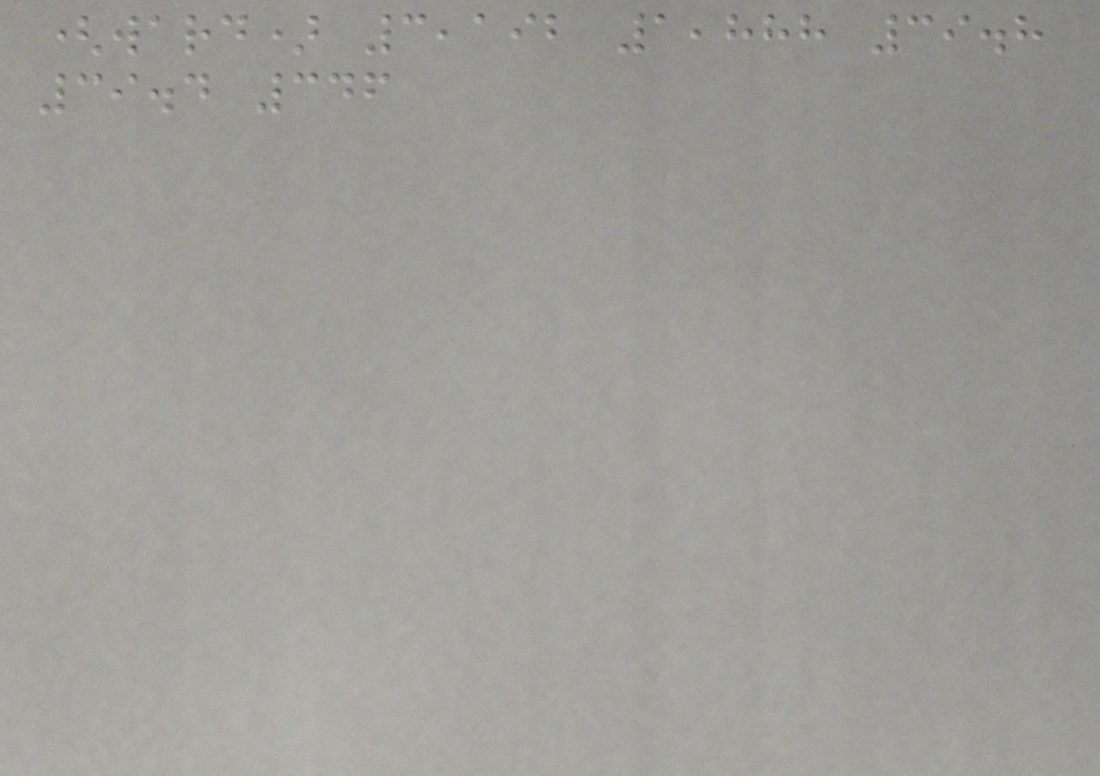(ward) 3,192 1,888 39.8
39.4 346
